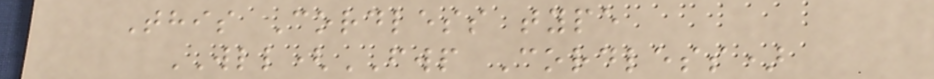This Cordless type
WLL(FWP Cordless)
